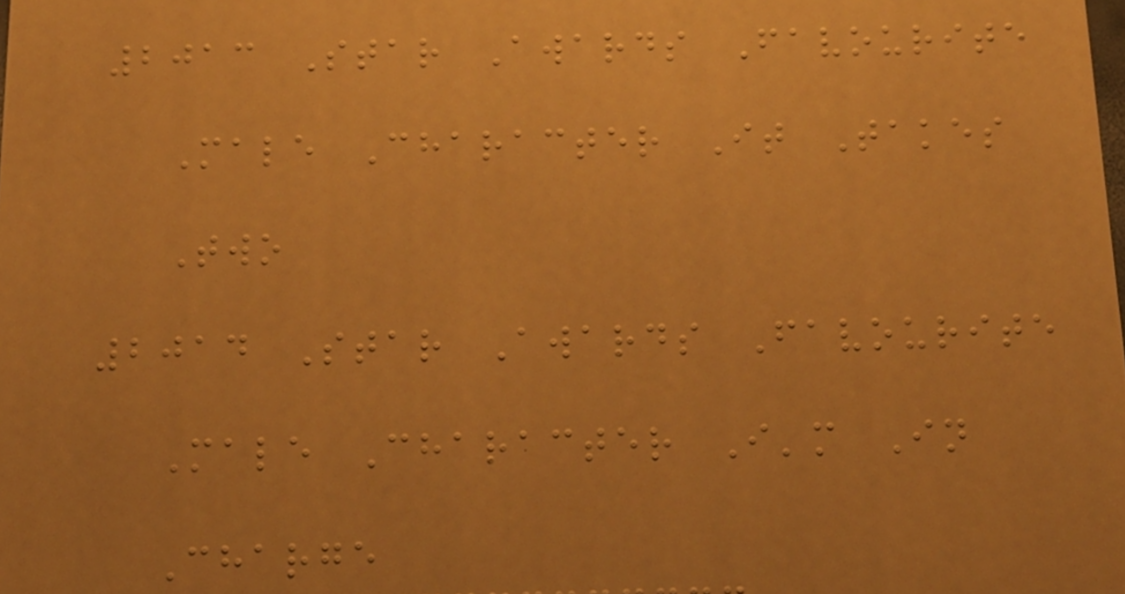2013 Star Awards Favourite
Male Character It Takes
Two
2014 Star Awards Favourite
Male Character I'm In
Charge
